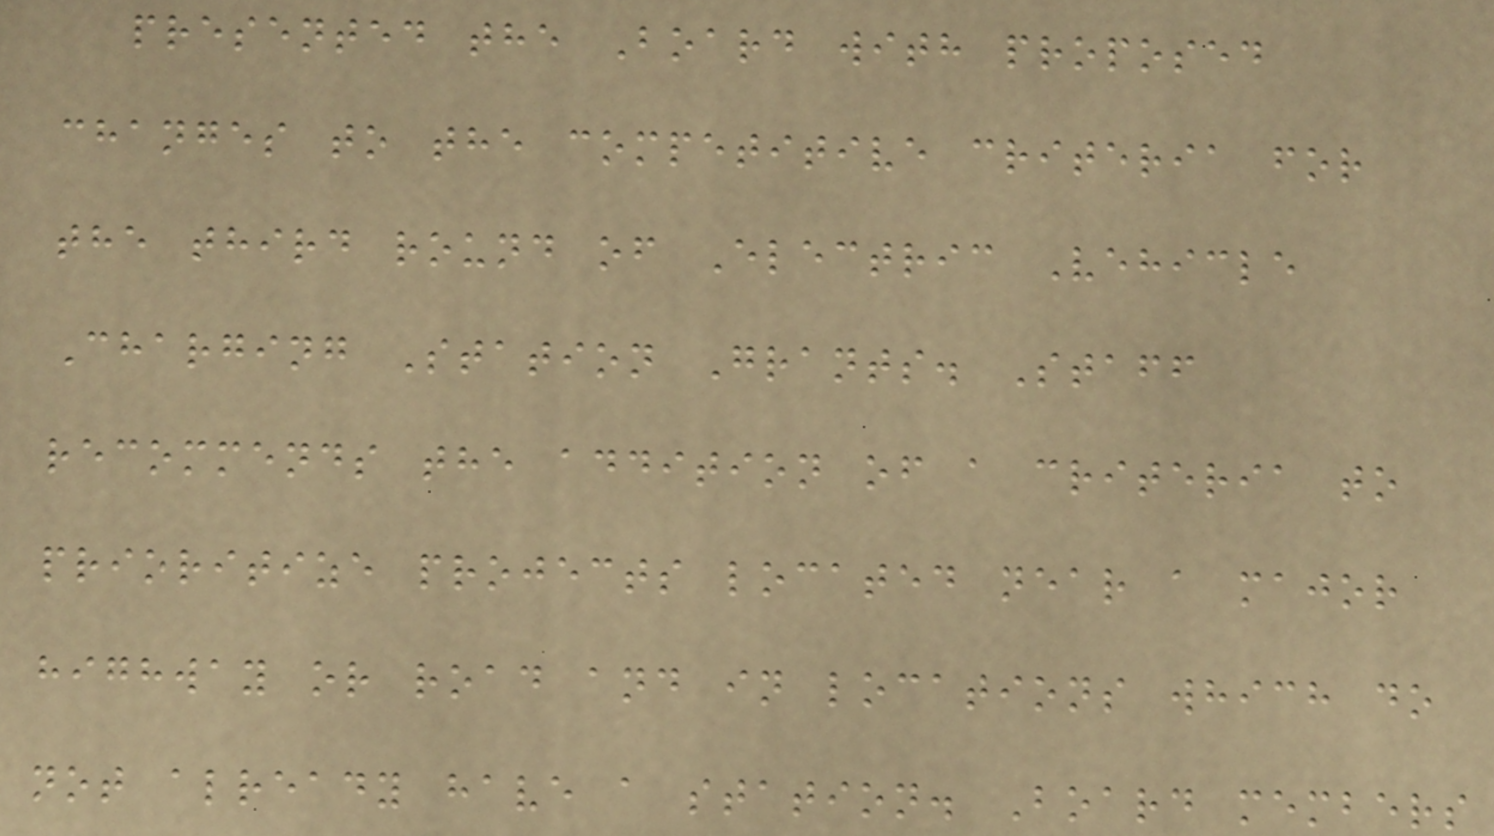presented the Board with proposed
changes to the competitive criteria for
the third round of Electric Vehicle
Charging Station Grants. Staff
recommends the addition of a criteria to
prioritize projects located near a major
highway or road and in locations which do
not already have a station. Board members
